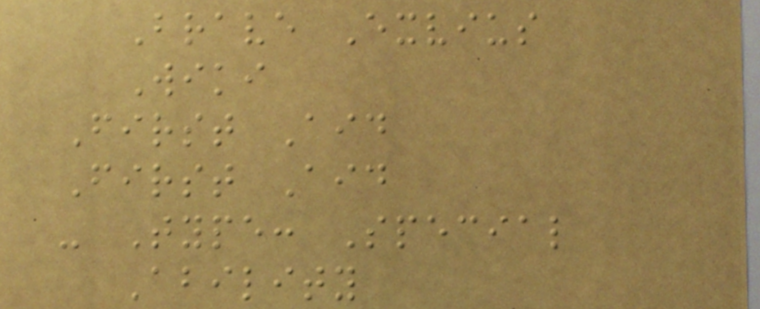Brave Exvius
Wiki
First Aid
First Aid
- Type: Special
Ability
